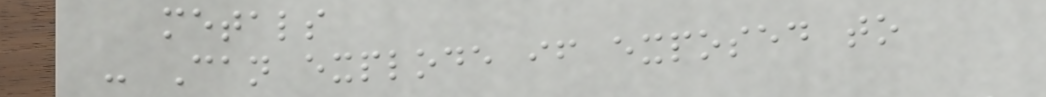metals
- Can explode if exposed to
